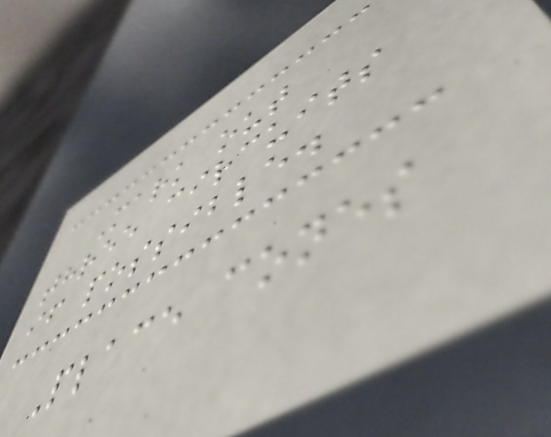Mark out
three circuits
if possible.
Place cones
